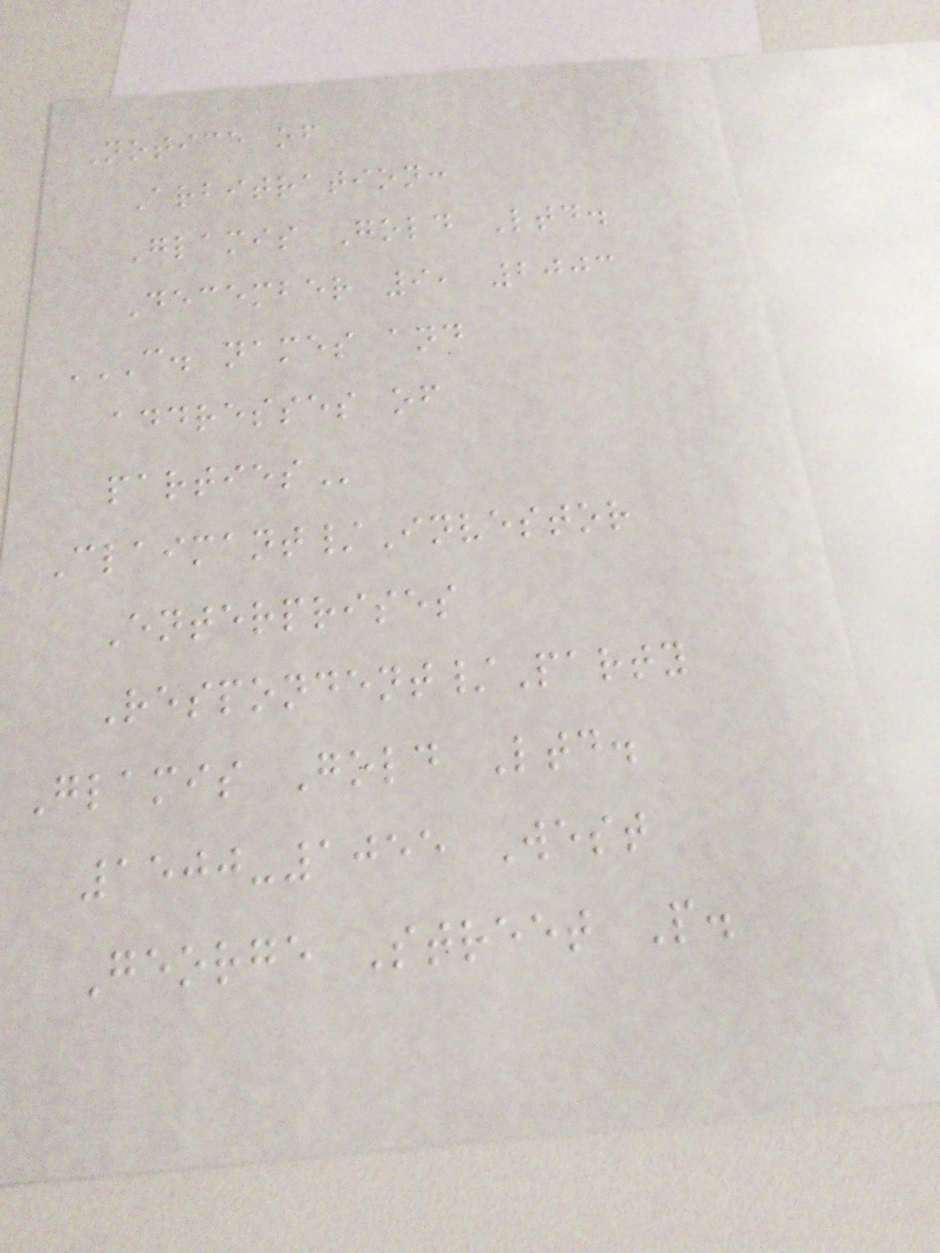Notice of
Arbitration:
Glamis Gold Ltd.
December 9, 2003
C. NAMES AND
ADDRESSES OF
PARTIES
Claimant/Investor
Enterprises
Respondent/Party
Glamis Gold Ltd.
1500-1055 West
George Street P.
